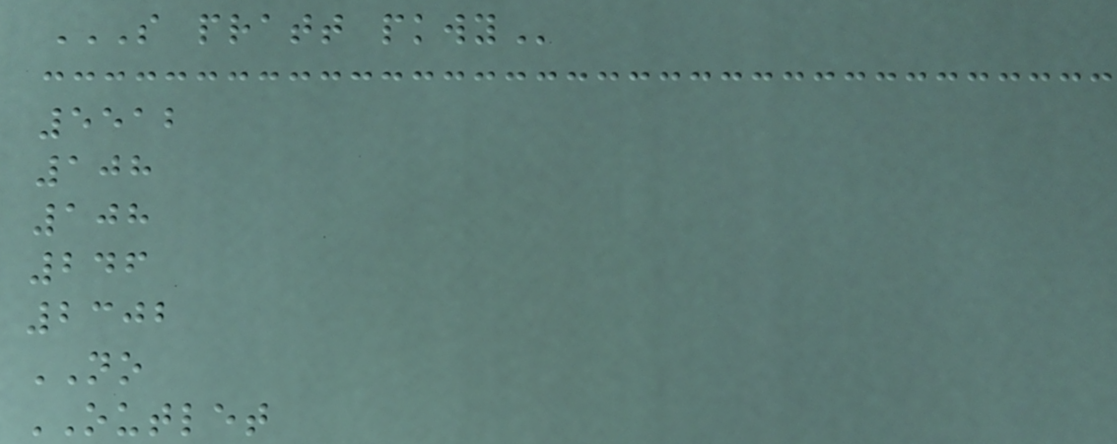S PRATT PKWY
5512
108
108
246
2302
NO
OUTLET
